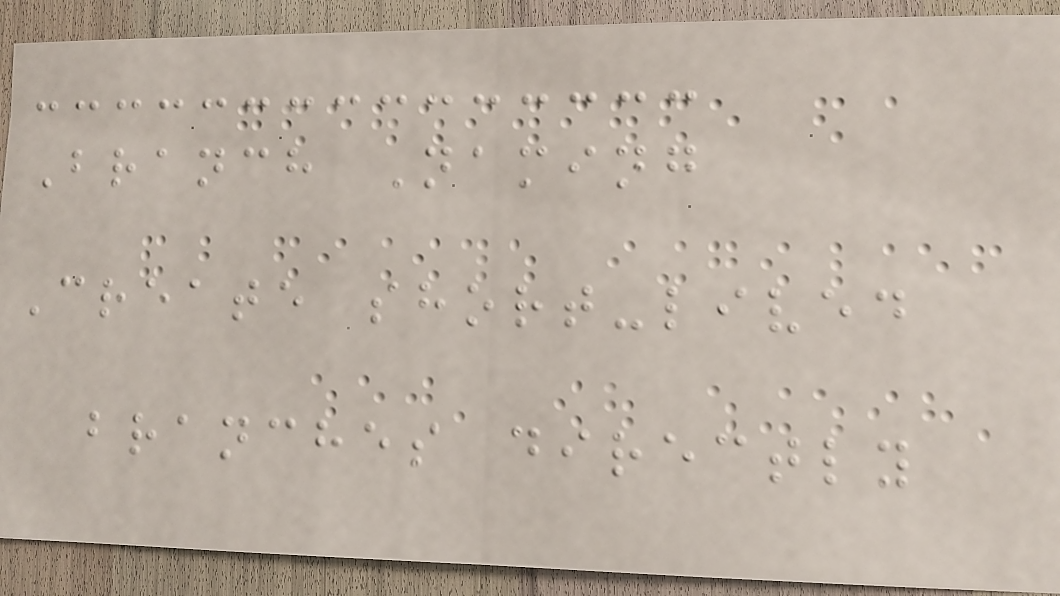Branch Naming
Create short-lived
branches directly
